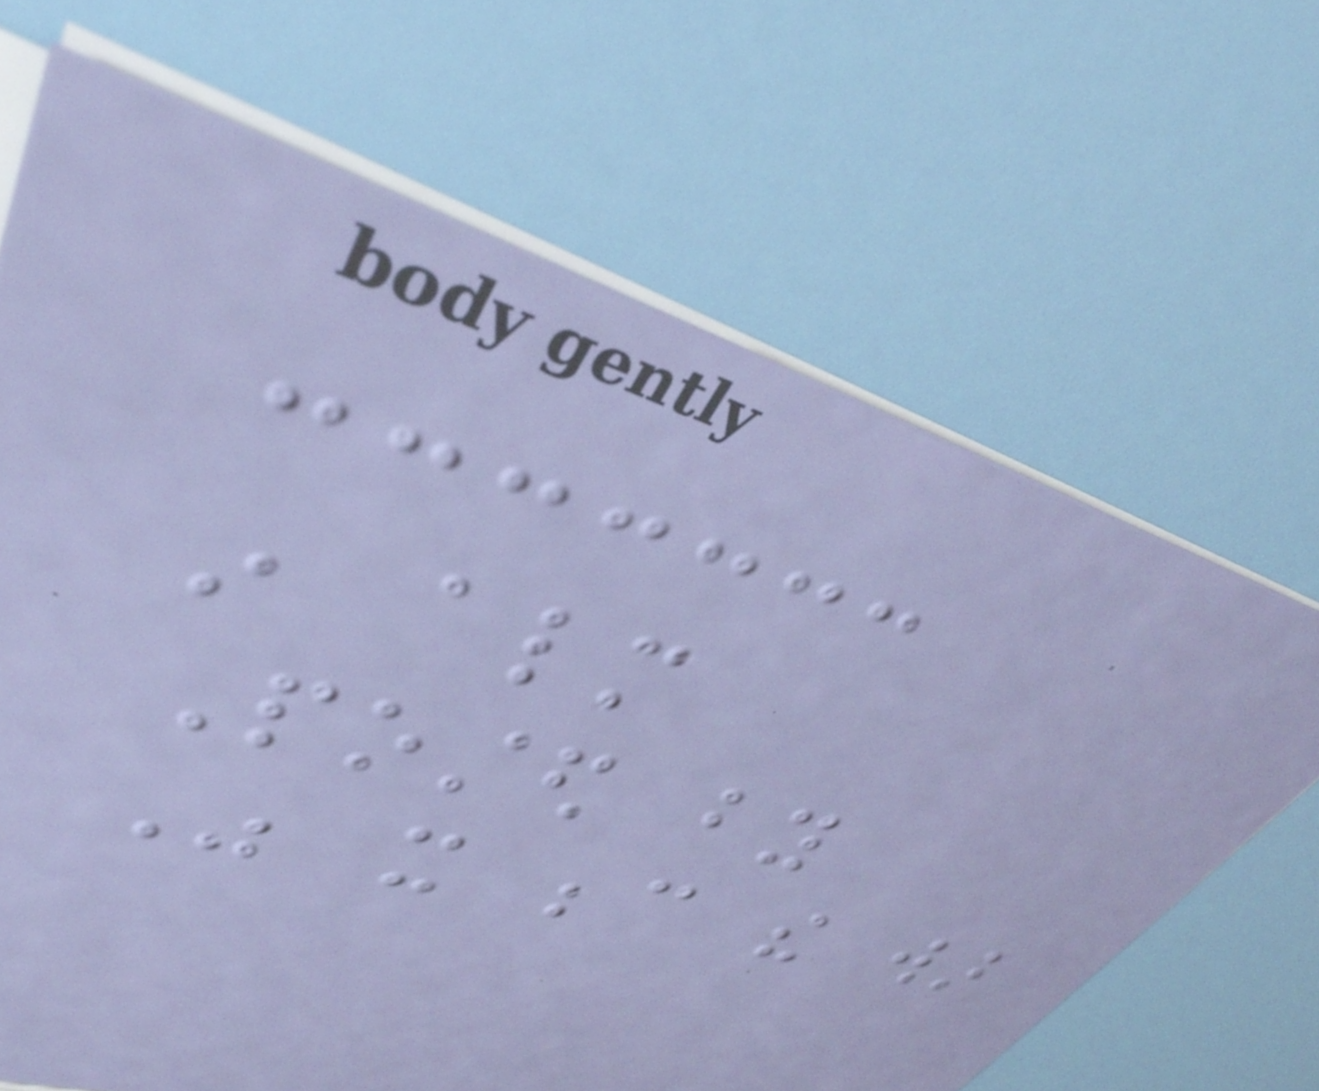in almost
Posted by
Was it because the war
